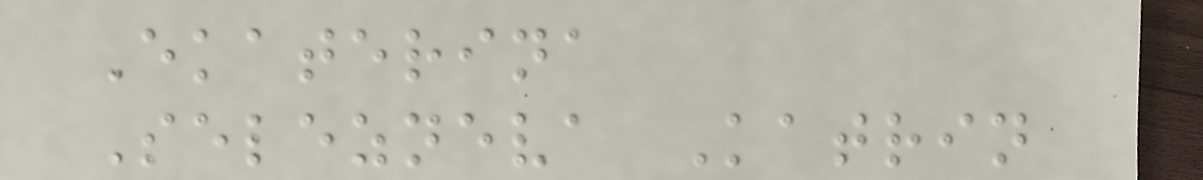Ekaterina
Selezneva Katrin
